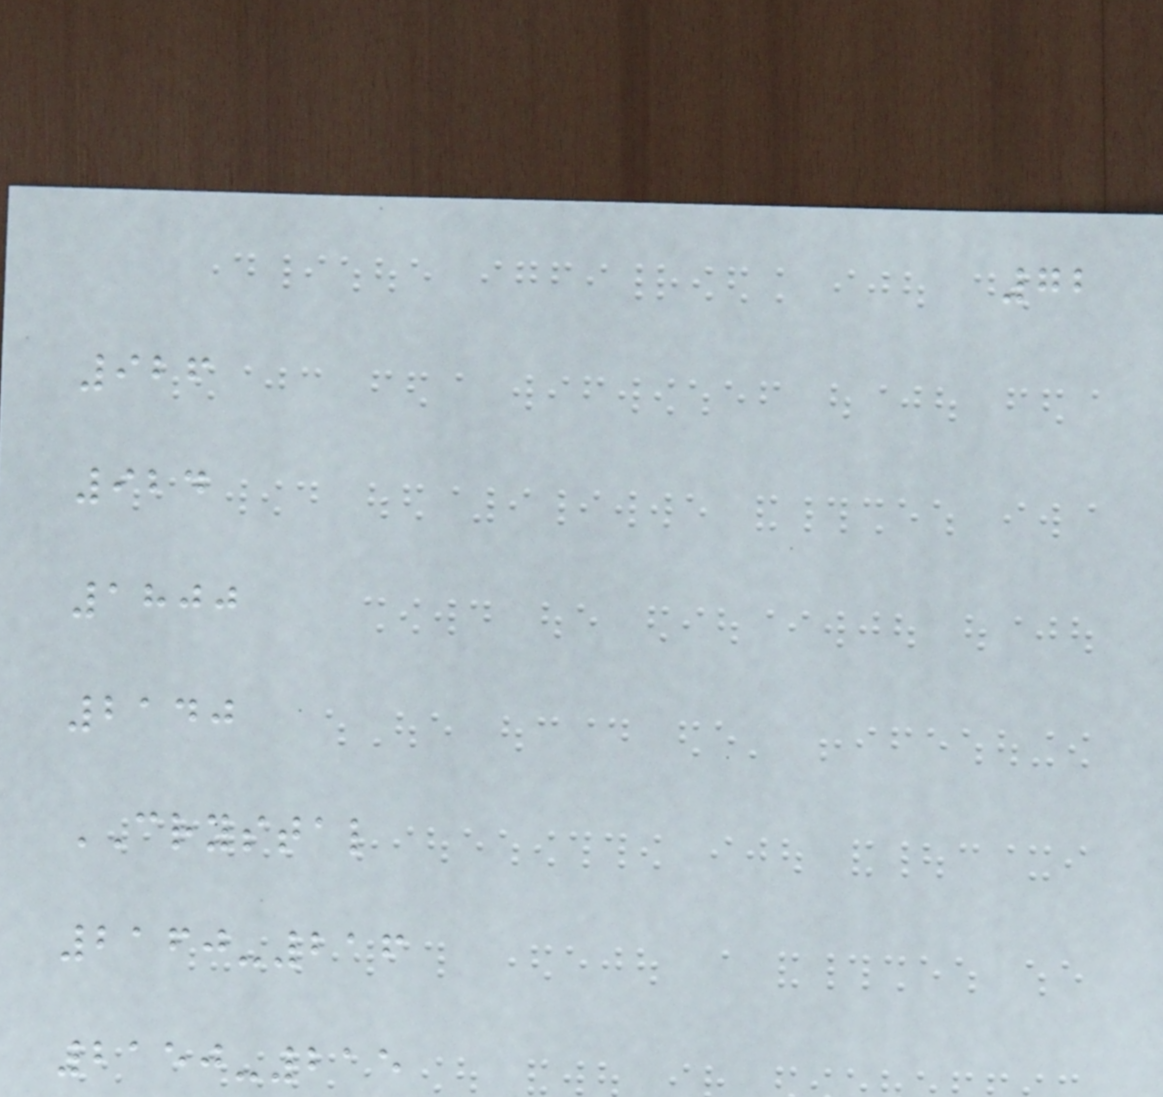72
926
924
1800
2140
CRYSTAL
2160-216
2150-215
